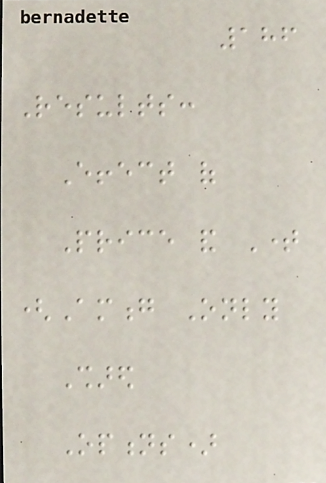186
Results:
Effect of
Price and Time
(Among Only
Shared
Options)
